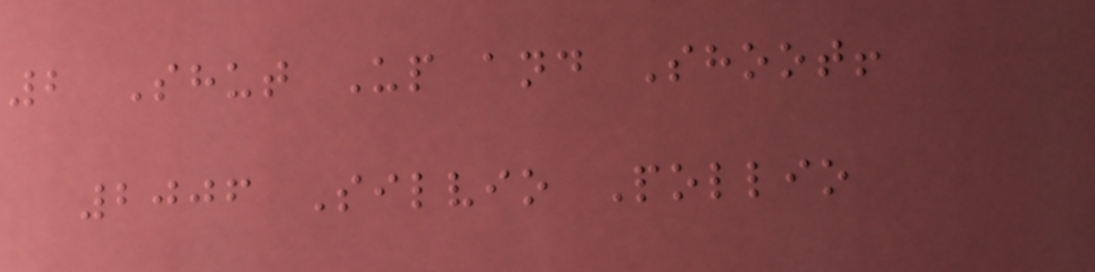2 Shut Up and Shoot!
2006 Silvio Pollio
